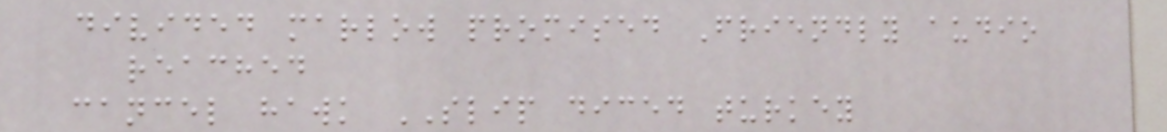divided marlow promised Friendly audio
reached
cancel hawk SLIP diced turkey
